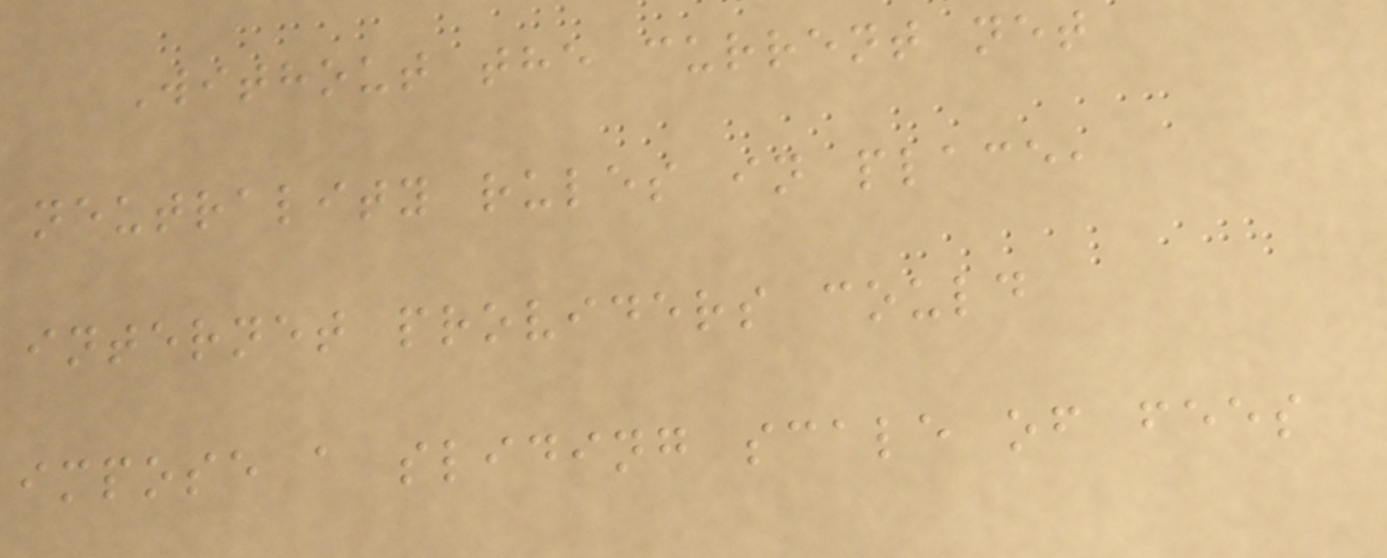Without the current net
neutrality rules in place,
internet providers could
impose a sliding scale of fees
